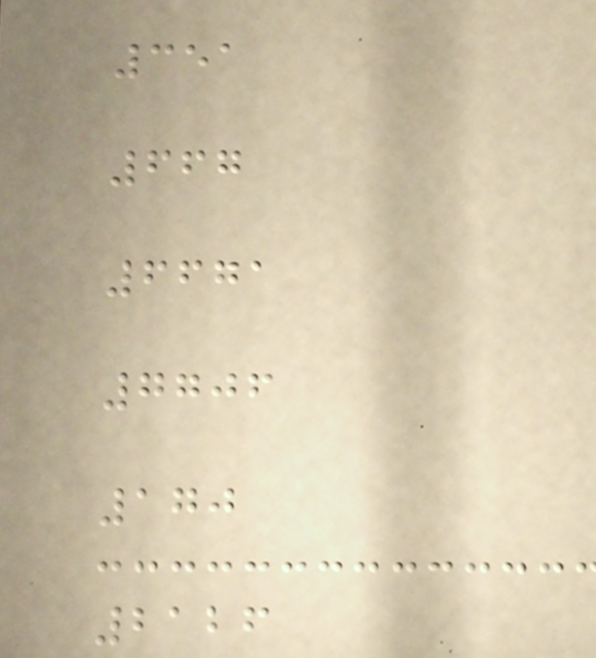351
667
6671
7706
170
2126
